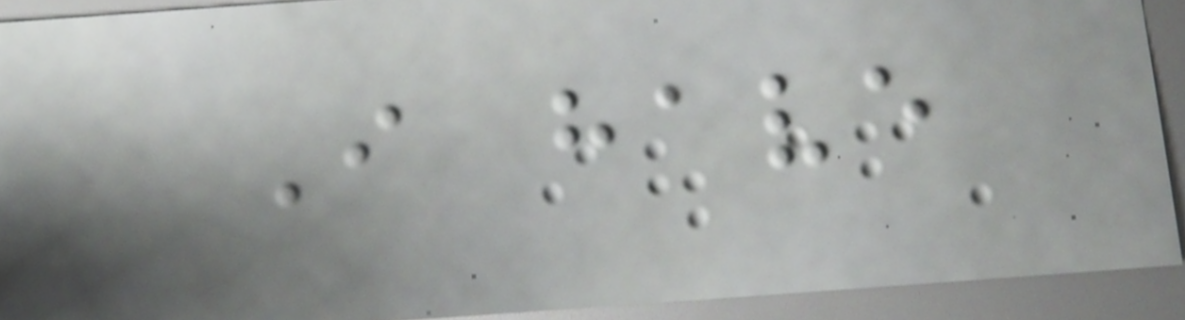I have
